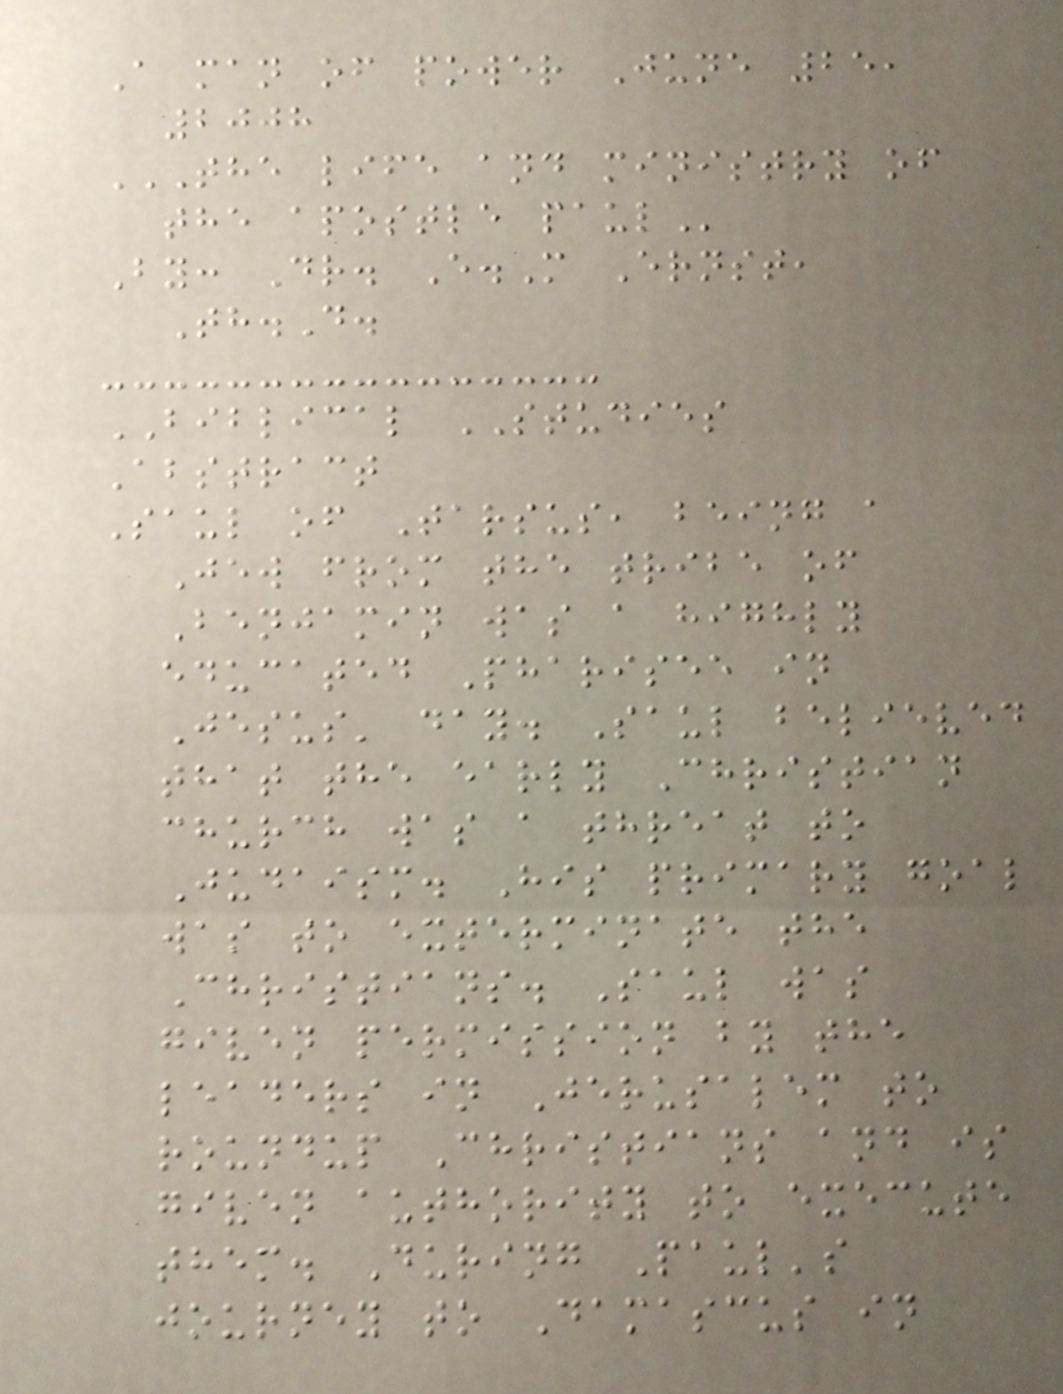A man of power June 25,
2008
THE LIFE AND MINISTRY OF
THE APOSTLE PAUL
By: Dr. E.M Ernst,
Th.D.
BIBLICAL STUDIES
Abstract
Saul of Tarsus, being a
Jew from the tribe of
Benjamin was a highly
educated Pharisee in
Jesus' day. Saul believed
that the early Christian
church was a threat to
Judaism. His primary goal
was to exterminate the
Christians. Saul was
given permission by the
leaders in Jerusalem to
roundup Christians and is
given authority to execute
them. During Paul's
journey to Damascus in
